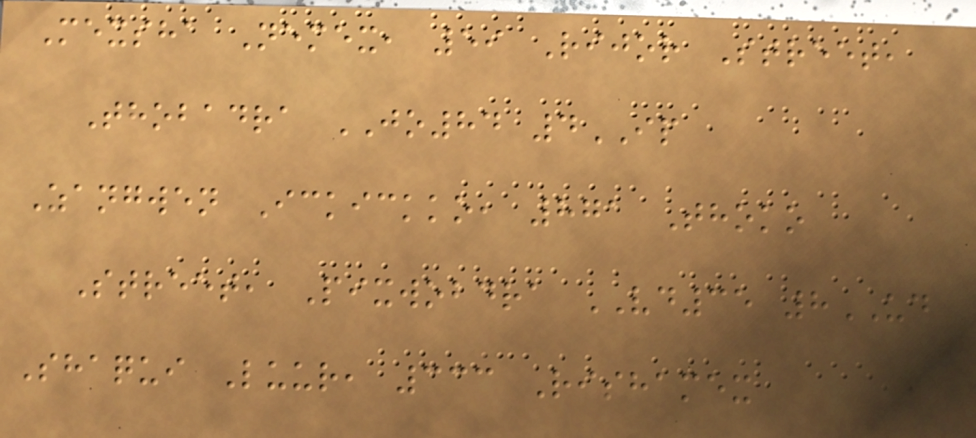Mexsha Nemex, 59 Rijor Street,
Thobadra JO84 4IP
Zangwen Ickickko, 871 Thoko
Street, Pixwobdra VD35 8UD
Shaqui Luur, 333 Rishamex
